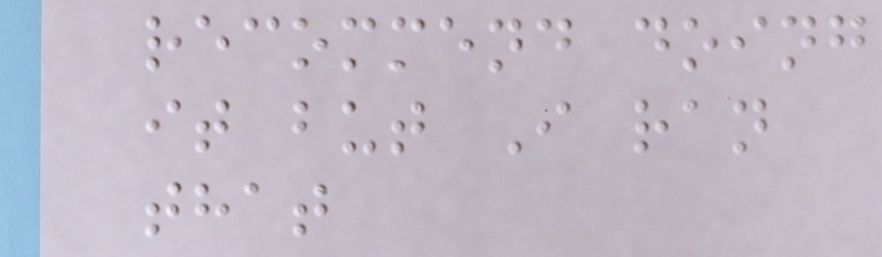recommend doing
it but I ran
that
